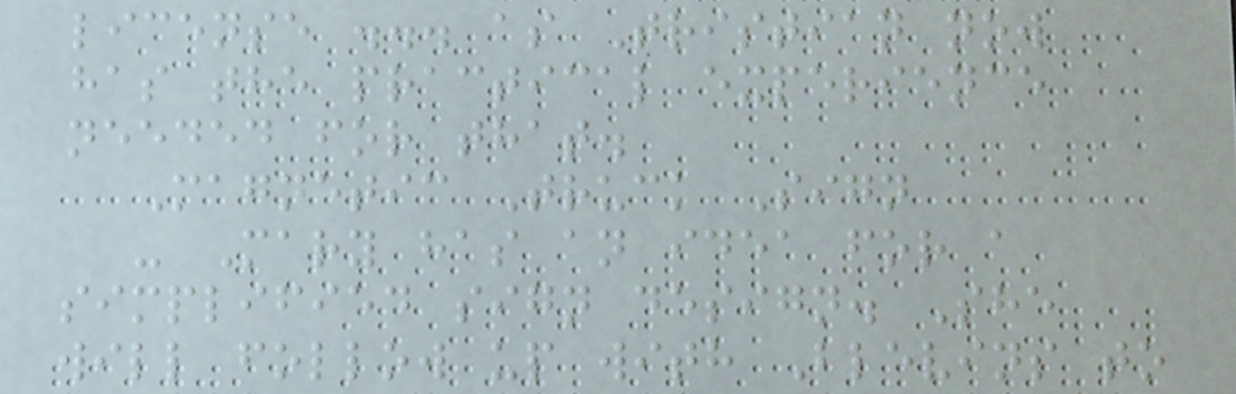license ... as Tristian now
has the practical experience
needed for that.
Magnetic Truck Sign
- Mary has an idea for a
simplified sign design. She
will follow up with Blevins to
